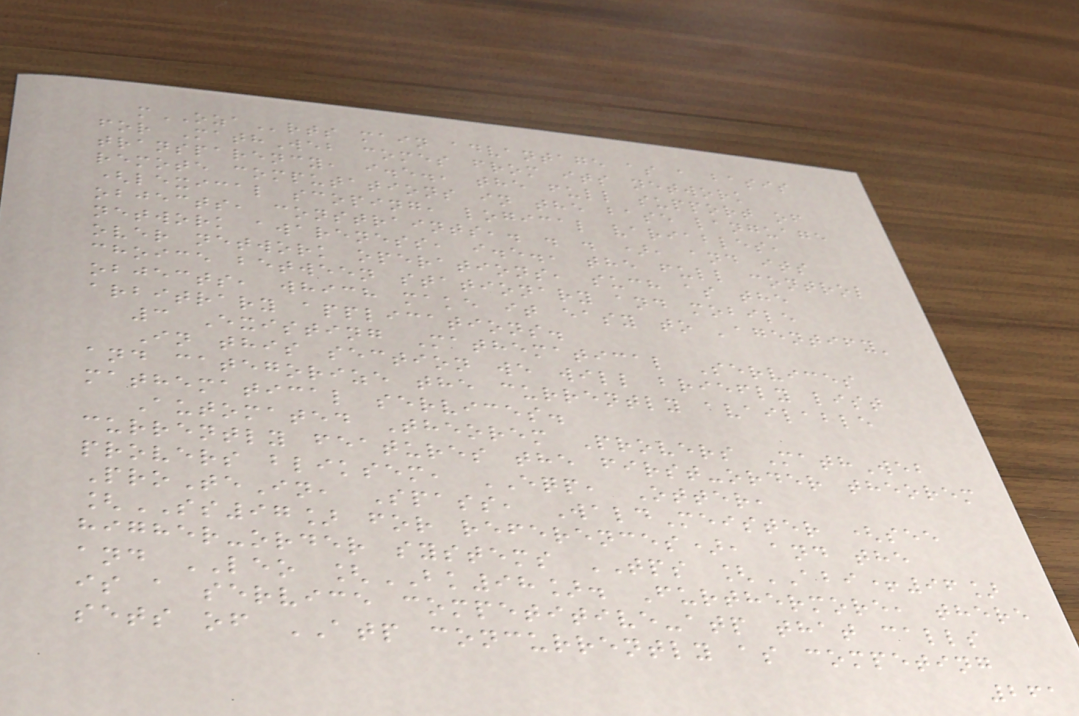mOZArts main advantage as a basis
for MathWeb comes from its network
transparency, i.e., the full support of
remote computations in the base language
(lexical scoping, logical variables,
objects, constraints,. . . ), and its
network awareness, i.e., the full control
over network operations, such as the
choice between stationary and mobile
objects, which make it easy to 'agentify'
arbitrary applications.
3 Existing Mathematical Services
In this section we will briefly list
and categorize the currently available
mathematical services.
Automated Theorem Provers MathWeb
currently features the first-order theorem
provers bliksem, EQP, Otter,
ProTeIn, Spass, WaldMeister (see
[SS97] for references), and the
higher-order systems TPS [ABI+96]
and LEO [BK98]. Furthermore, there
is a service competitive-atp that calls
sets of ATP concurrently as competing
261
